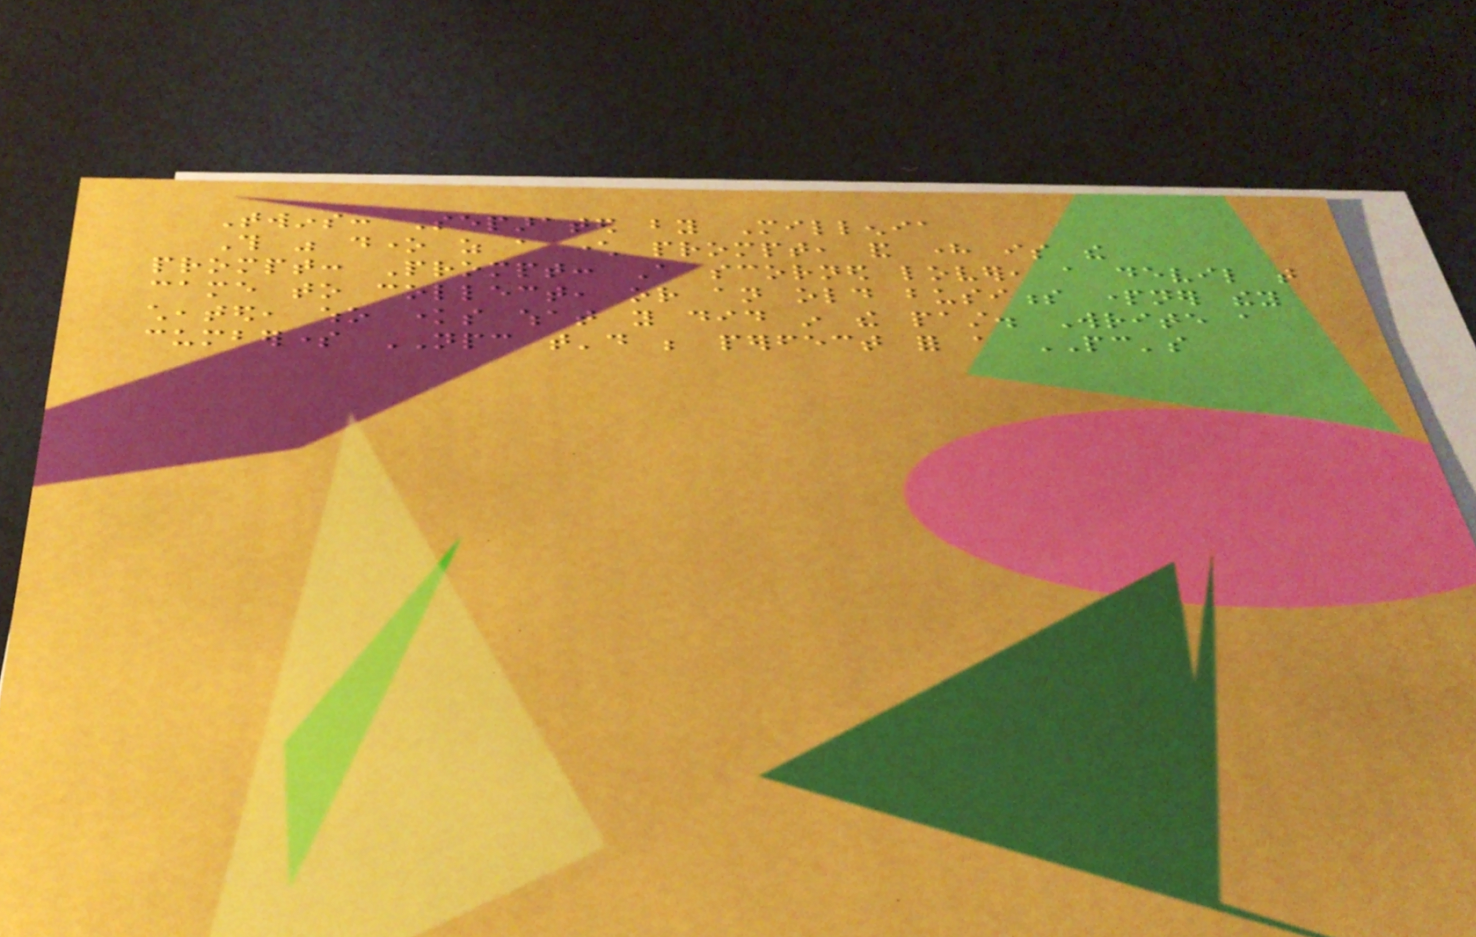Twins: Separated by Millenia
This was done as a character prompt, and here is the
prompt: Prompt: A scorned lover, a devil that
came to collect, or an old business partner they
cheated, who knows what you did in the past. Write a
cumbersome NPC that'd be perfect for a PC's
